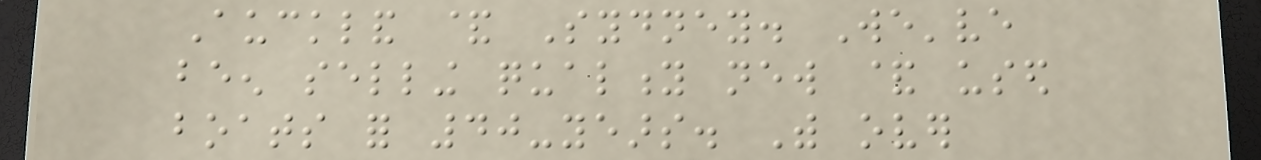Auckland & Sydney. We've
been selling quality new & used
boats for 40-years. With over
